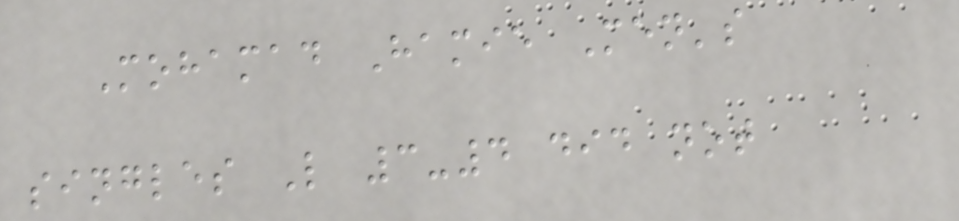Mohamad Hamie Men's
singles L 3-4 did not
